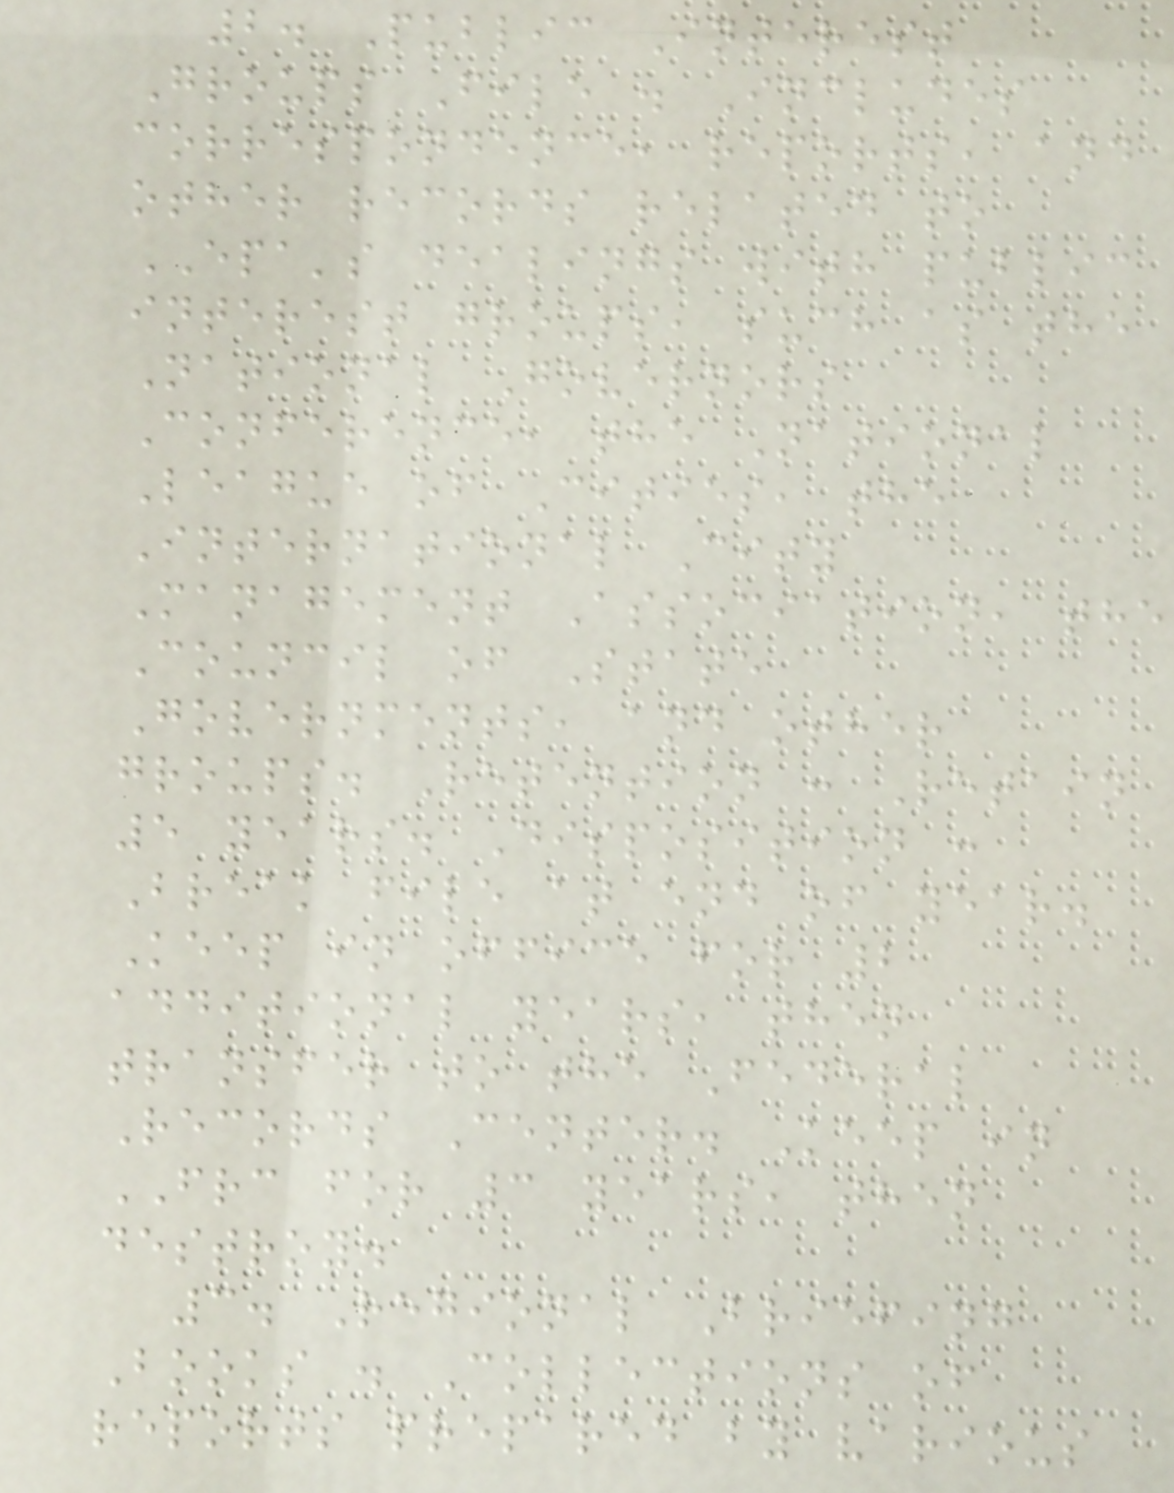2. Public Interest
Groups File . Includes
correspondence, reports, and
other records related to
EPA's dealings with public
interest groups, such as the
National Governors
Conference, the National
League of Cities, the
International City
Management Association, the
Council of State
Governments, and other
groups. Retention : Retain
5 years. Disposition :
Break file at end of year.
Keep in office for 2
additional years, then
transfer to the Federal
Records Center. Keep in
FRC for 3 years, then
destroy.
3. Regional Briefing
Books . Collections of
reports prepared by various
